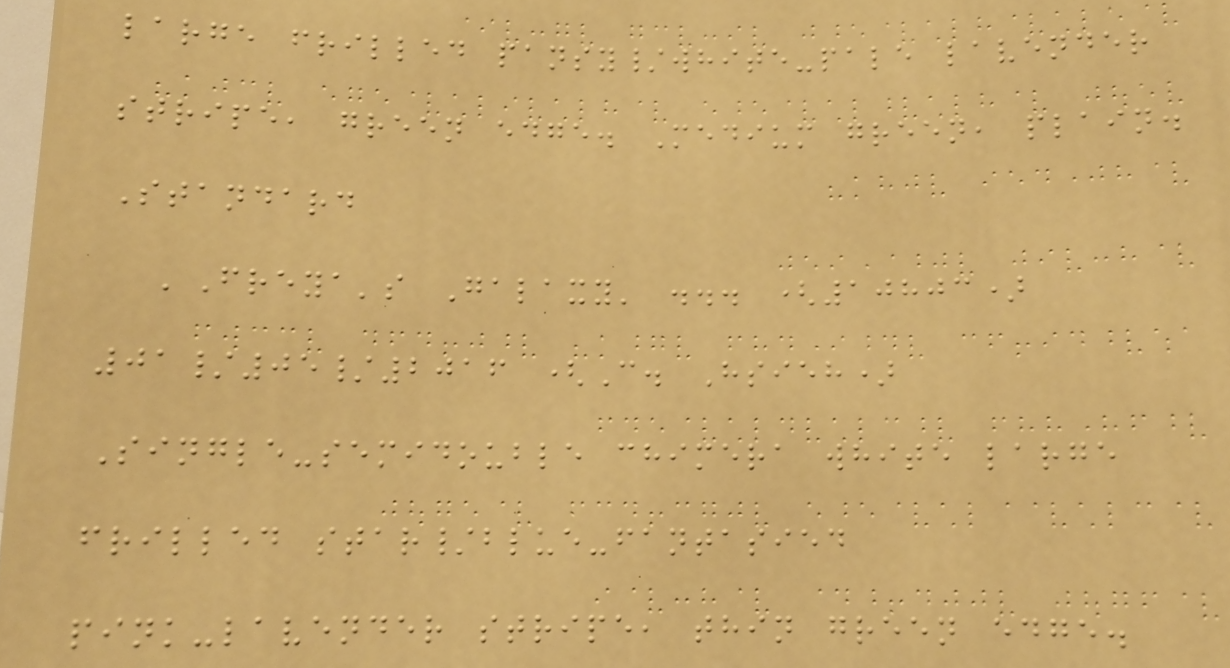large frilled pansy/white-pale lavender
stripe, green edge. Medium green, plain.
Standard
'Freya's Galaxy' ... (10803)
01/05/2016 (C. Hsieh)
Single-semidouble chimera white large
frilled star/blue-fantasied
pink-lavender stripe, thin green edge.
